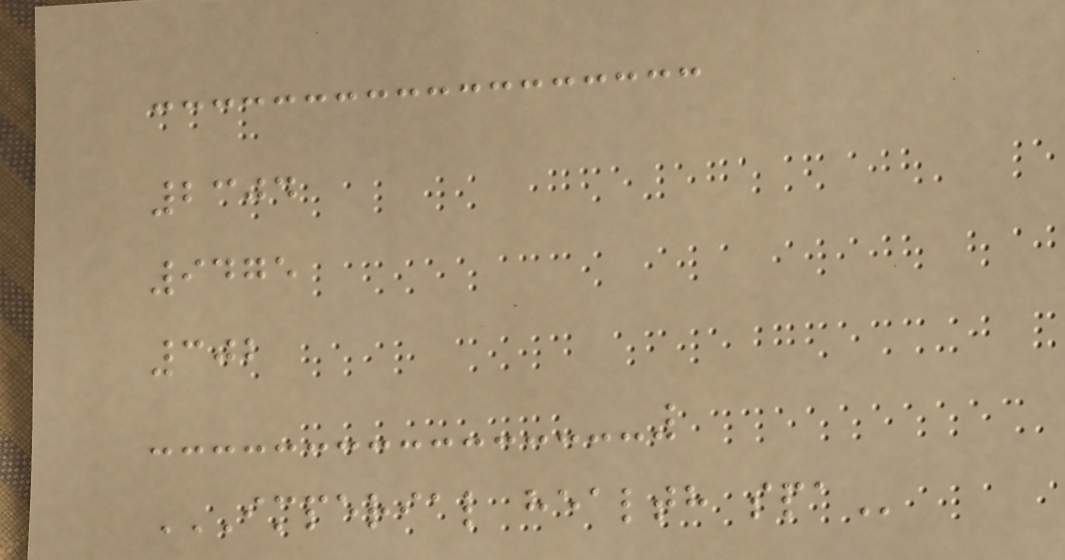2304
9475
302
IMPERIAL HEALTH SPA
